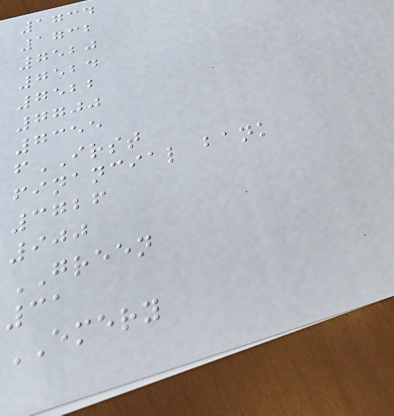1734
1732
7520
7524
7522
7700
7355
fIRST
financial bank
3726
900
GREEN
31
EMERY
